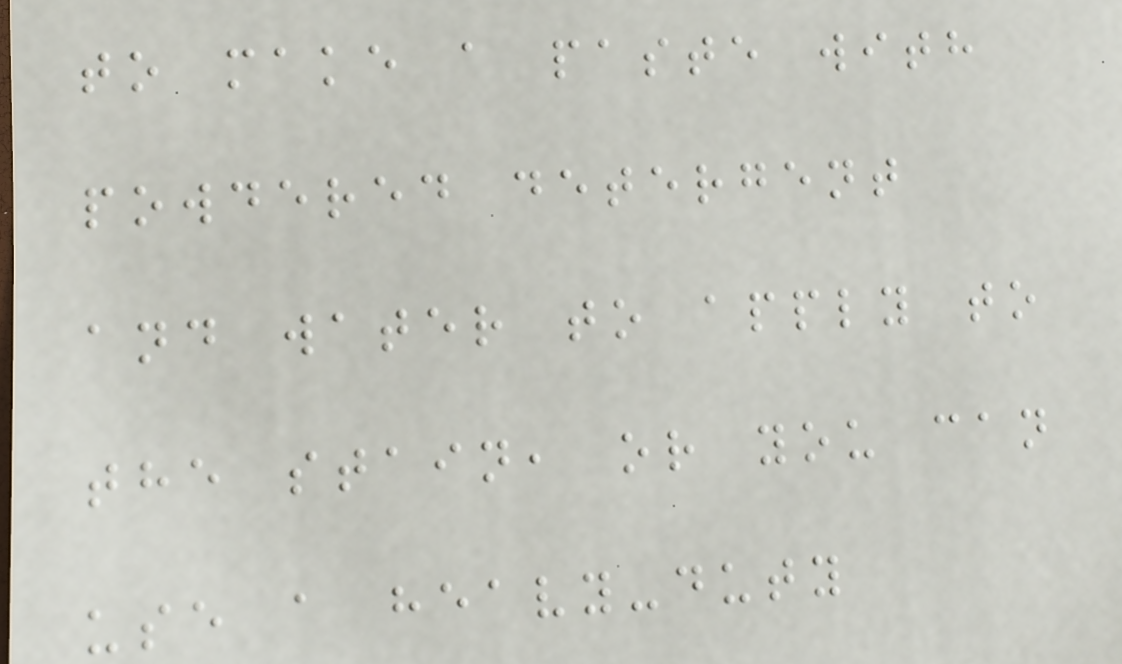to make a paste with
powdered detergent
and water to apply to
the stain, or you can
use a heavy-duty
